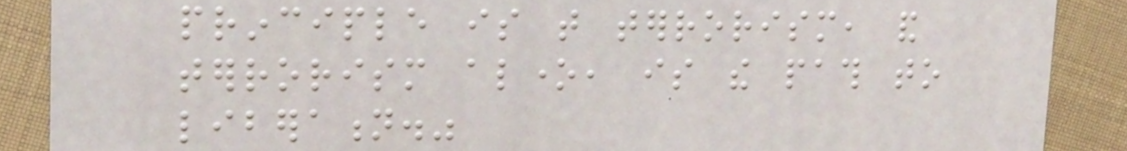principle is that terrorism, and
terrorism alone, is the path to
liberation."
